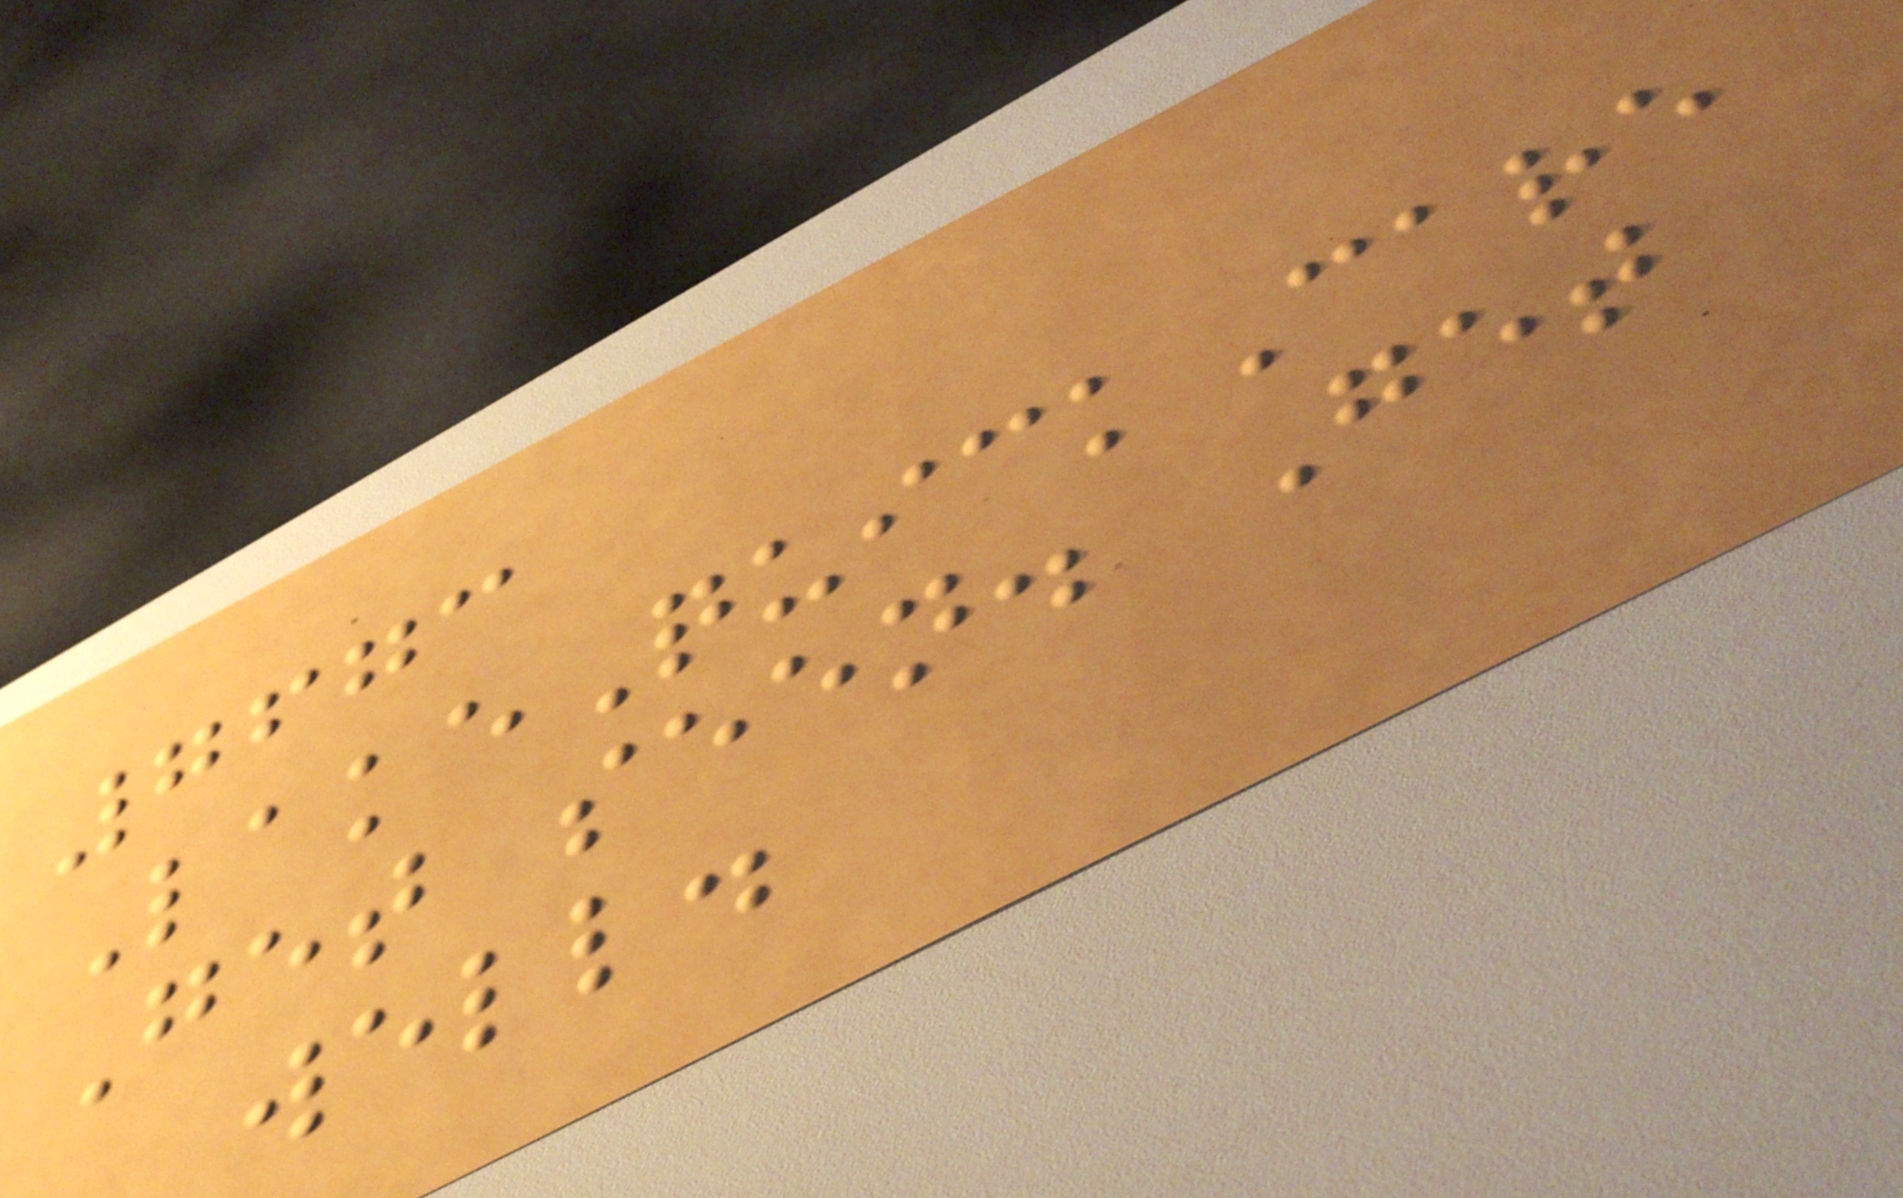7673
LakeQuickCare
Get seen. Get
well.
